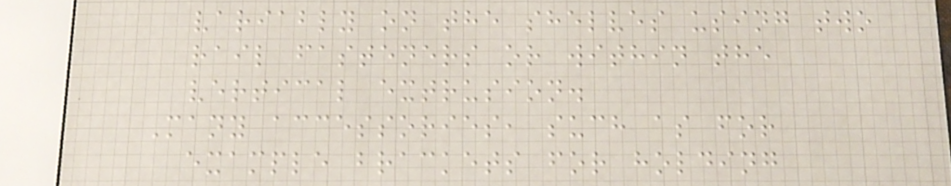variably on the shelves using two
rail fasteners or within the
vertical extrusion.
Many accessories, such as for
example brackets for holding
